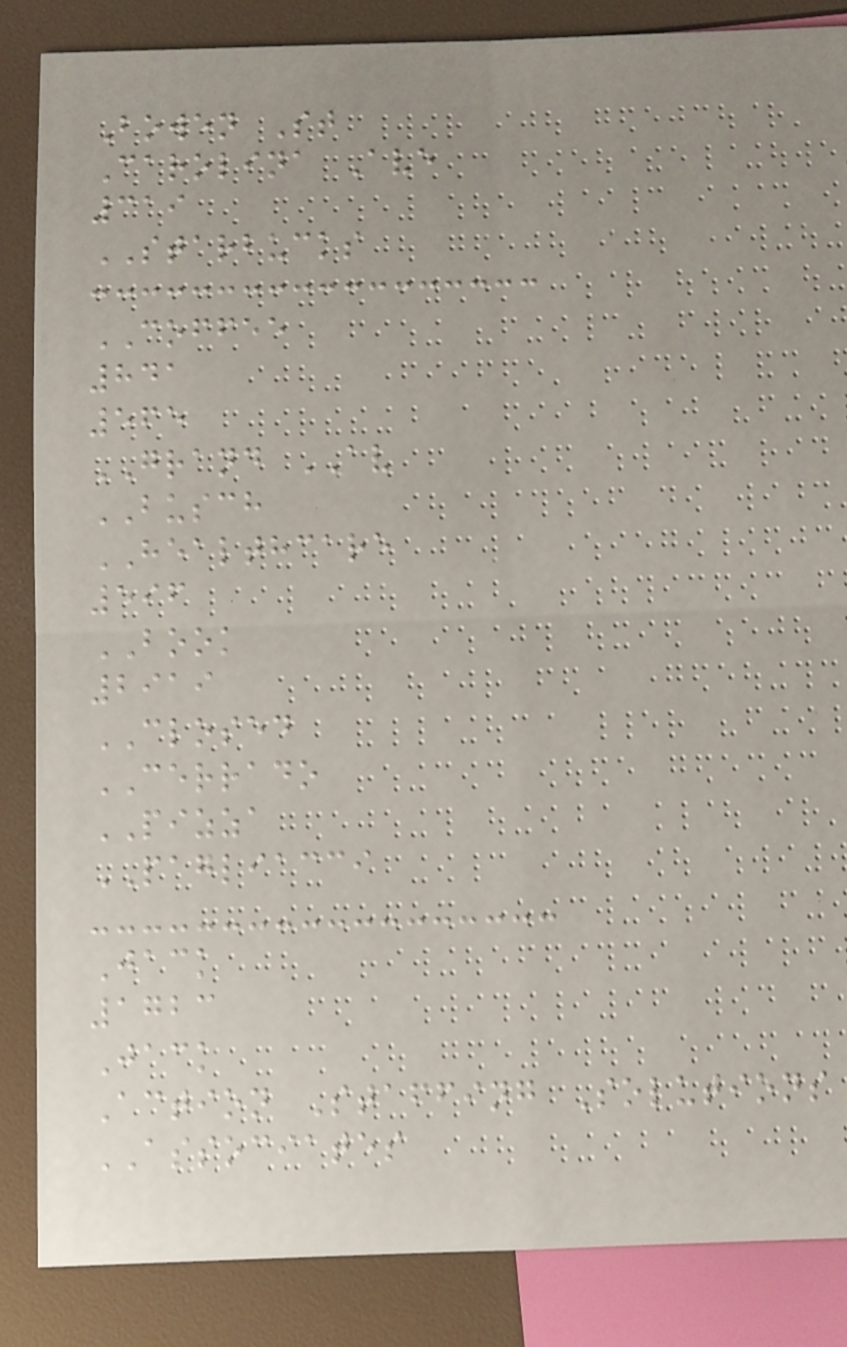Bowen St
Carolina Ave
319
STARBUCKS
COFFEE
841
565
GRAND AV
BUSCH
HEALTHCARE
596
BOOK
2919
CLOSED
CERRADO
PIZZA
PAGLIACCI
Jack
1723
Jack
Action Staffing Solutions
ASSOCIATES
